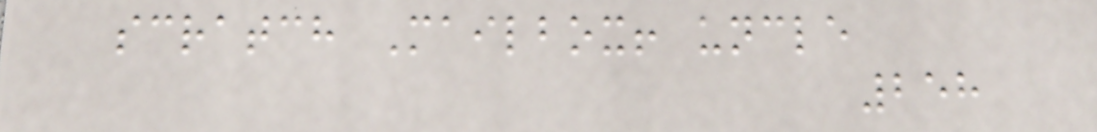scratch Mailbox! uncle
258
